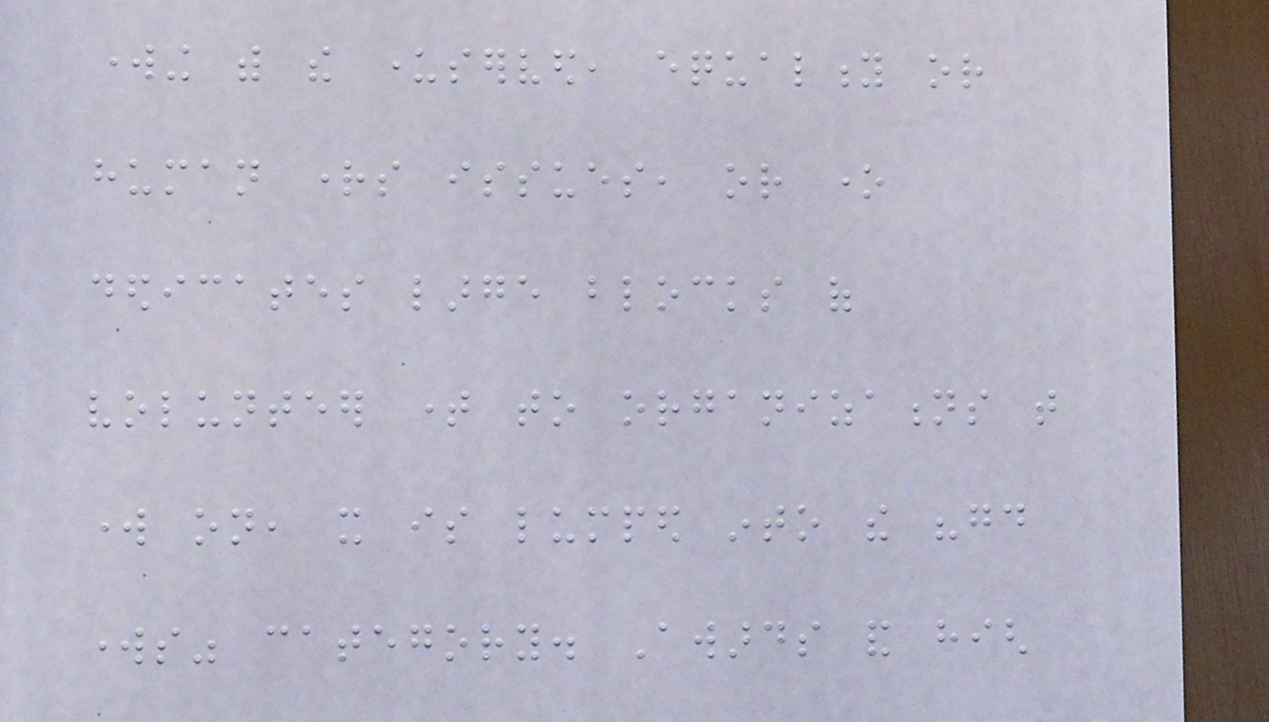working with the underserved, equality or
human rights issues, or one
dedicates large blocks of
volunteer time to organizations that
work on, it is lumped into the "good
works" category. Awards and high
